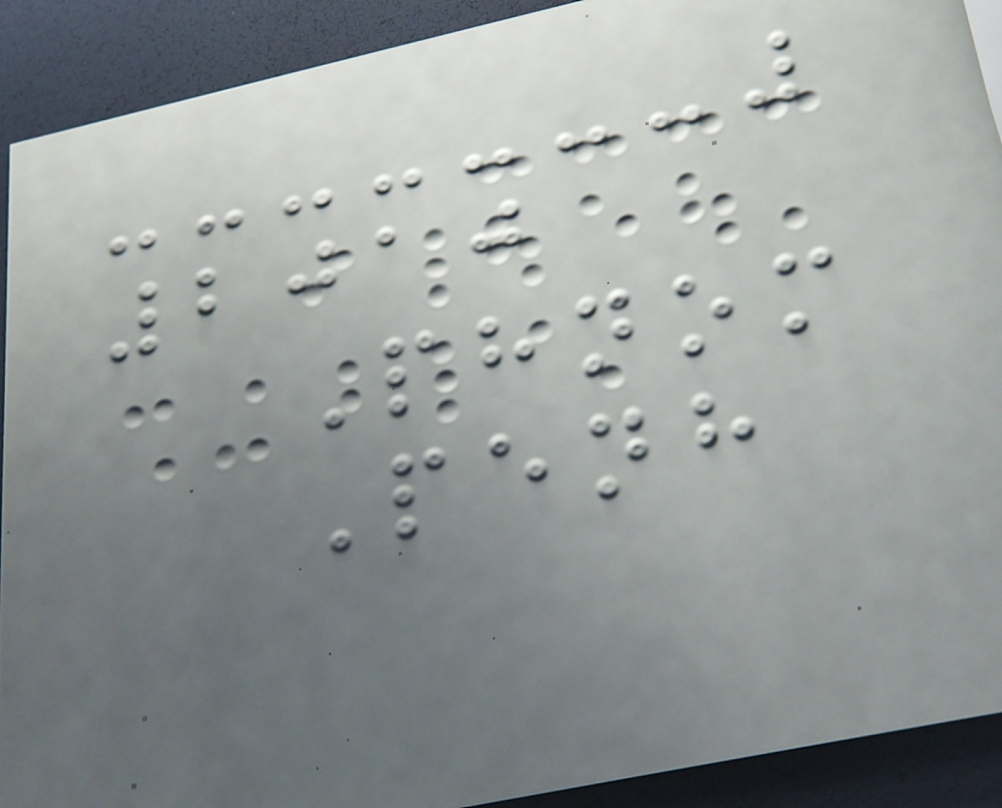2010
Phnom
Penh
